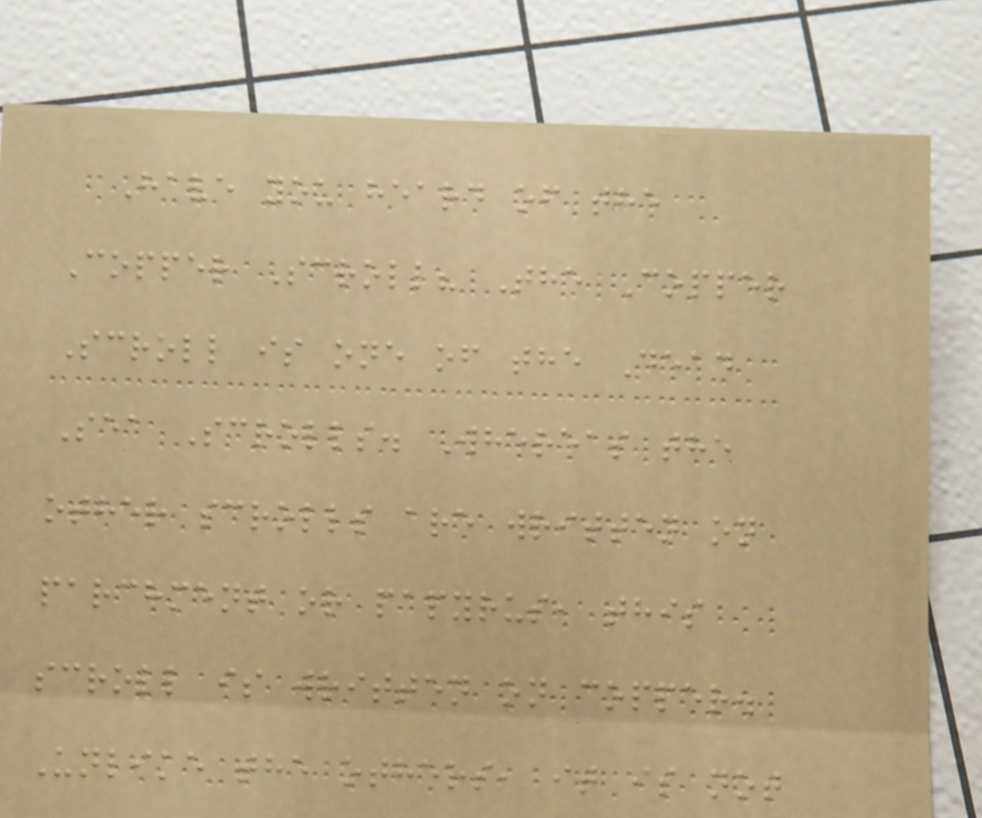Have you heard of the
Copper Scroll? The Copper
Scroll is one of the Dead
Sea Scrolls. Whereas the
other scrolls are written on
parchment or papyrus, this
scroll is written on copper.
Unlike the others, it is not
